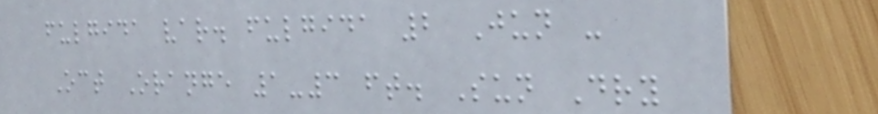fulgida var. fulgida 2 Jun -
Oct Orange 1-3 ft. Sun Dry
